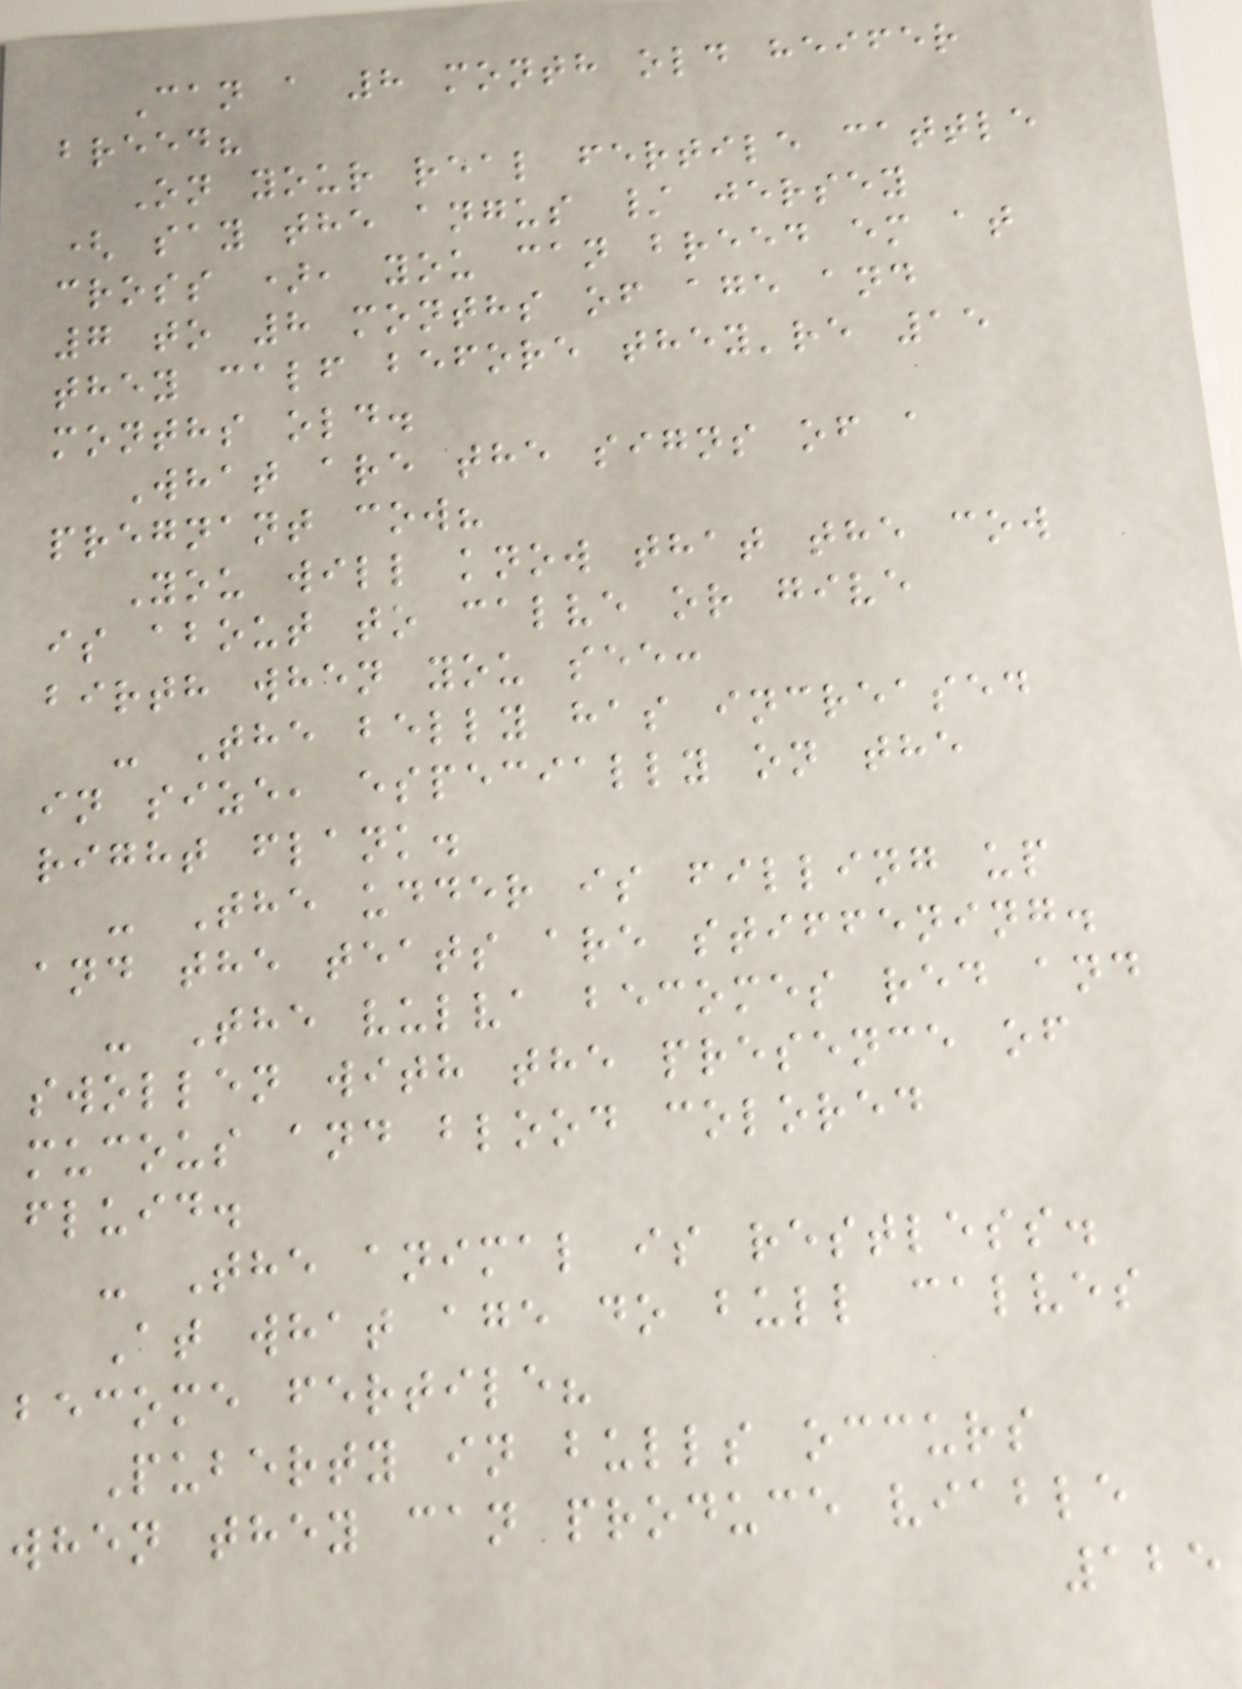Can a 8 month old heifer
breed?
On your real fertile cattle
( say the angus / jersey
cross ), you can breed em at
7 to 8 months of age and
they calf before they're 15
months old.
What are the signs of a
pregnant cow?
You will know that the cow
is about to calve or give
birth when you see:
- The belly has increased
in size, especially on the
right flank.
- The udder is filling up
and the teats are stiffening.
- The vulva becomes red and
swollen with the presence of
mucous and blood colored
fluid.
- The animal is restless.
At what age do bull calves
become fertile?
Puberty in bulls occurs
when they can produce viable
125
